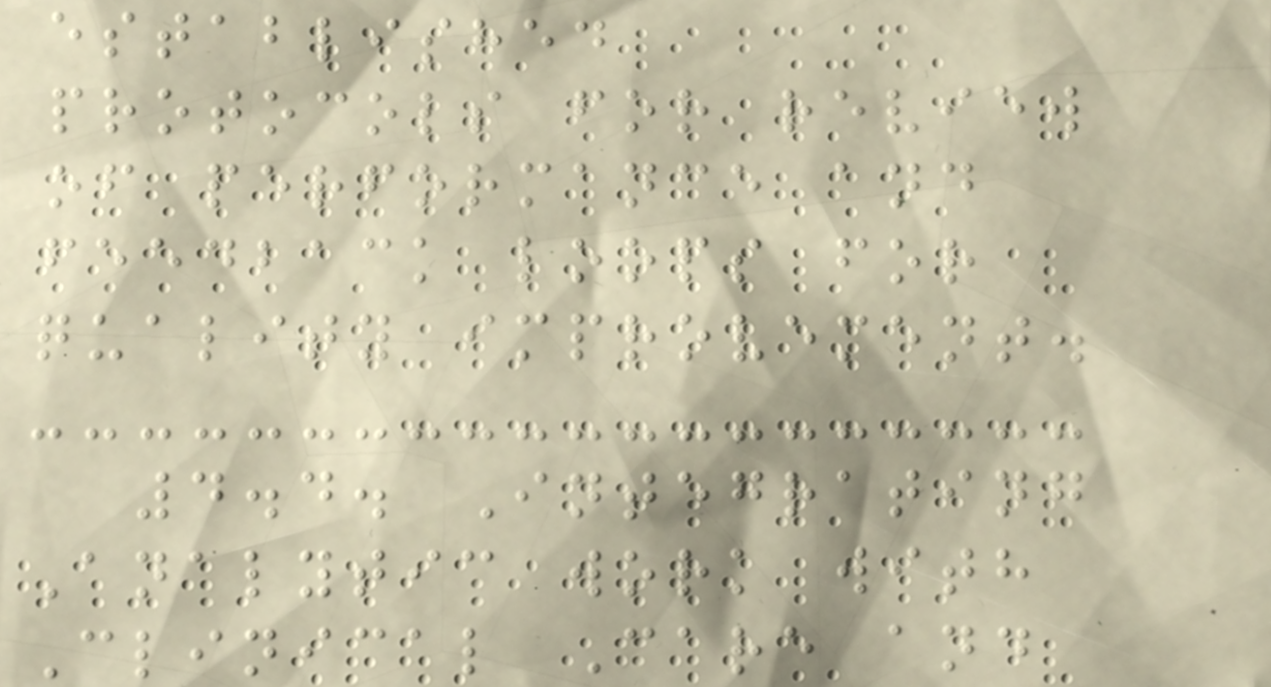established
protocols for review
of performance and
feedback loops for
quality improvement.
4.4. Integrating
Analytic work with
Clinical Care and
